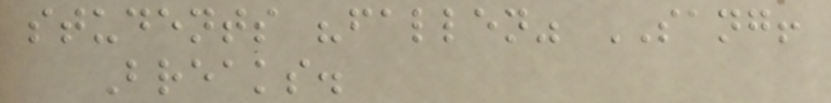students "fallen" SANG!
Breaks.
